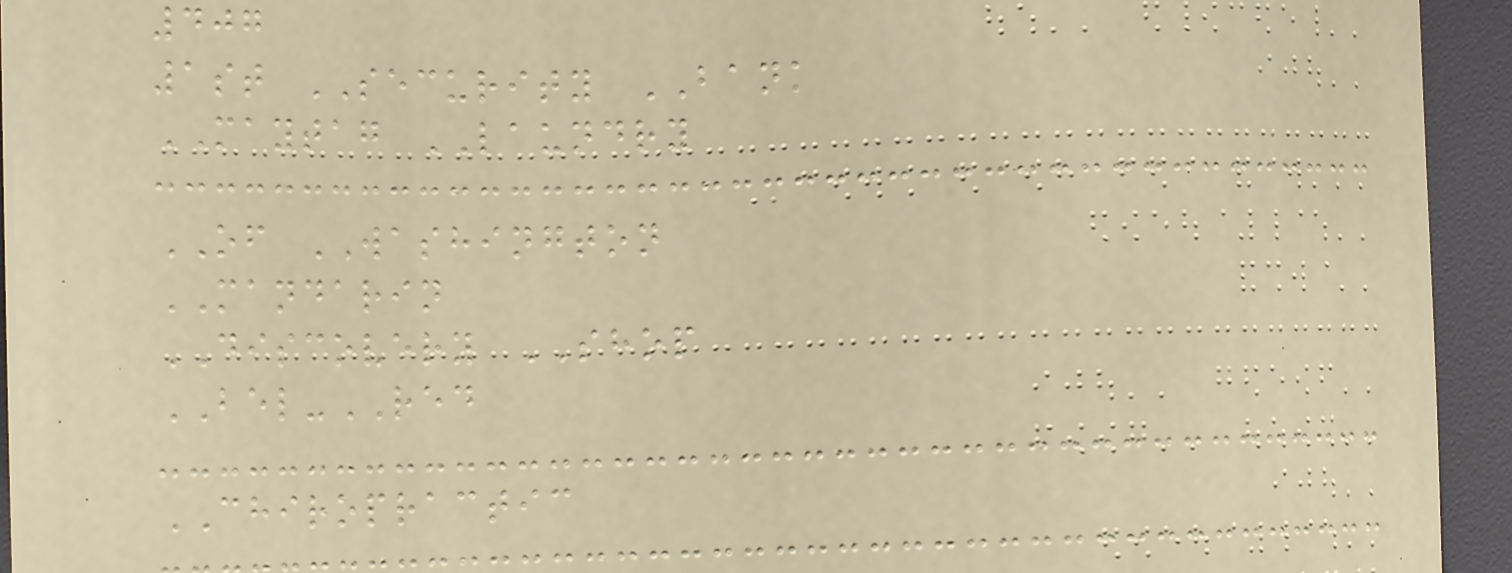407
1st SECURITY BANK
MAYTAG LAUNDRY
OF WASHINGTON
MANDARIN
DISCOVERY SHOP
BEL-RED
CHIROPRACTIC
